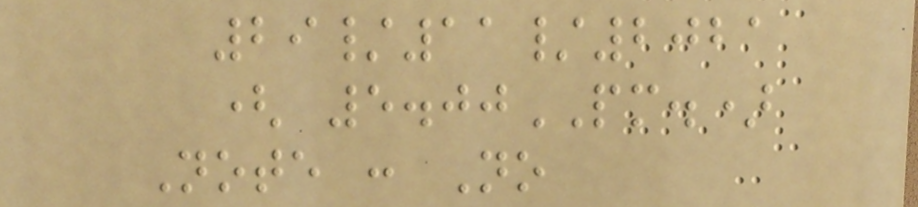29/11/2021
( 5.00PM.)
Note : No
